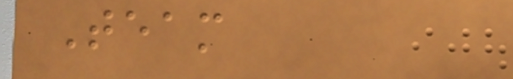Team
